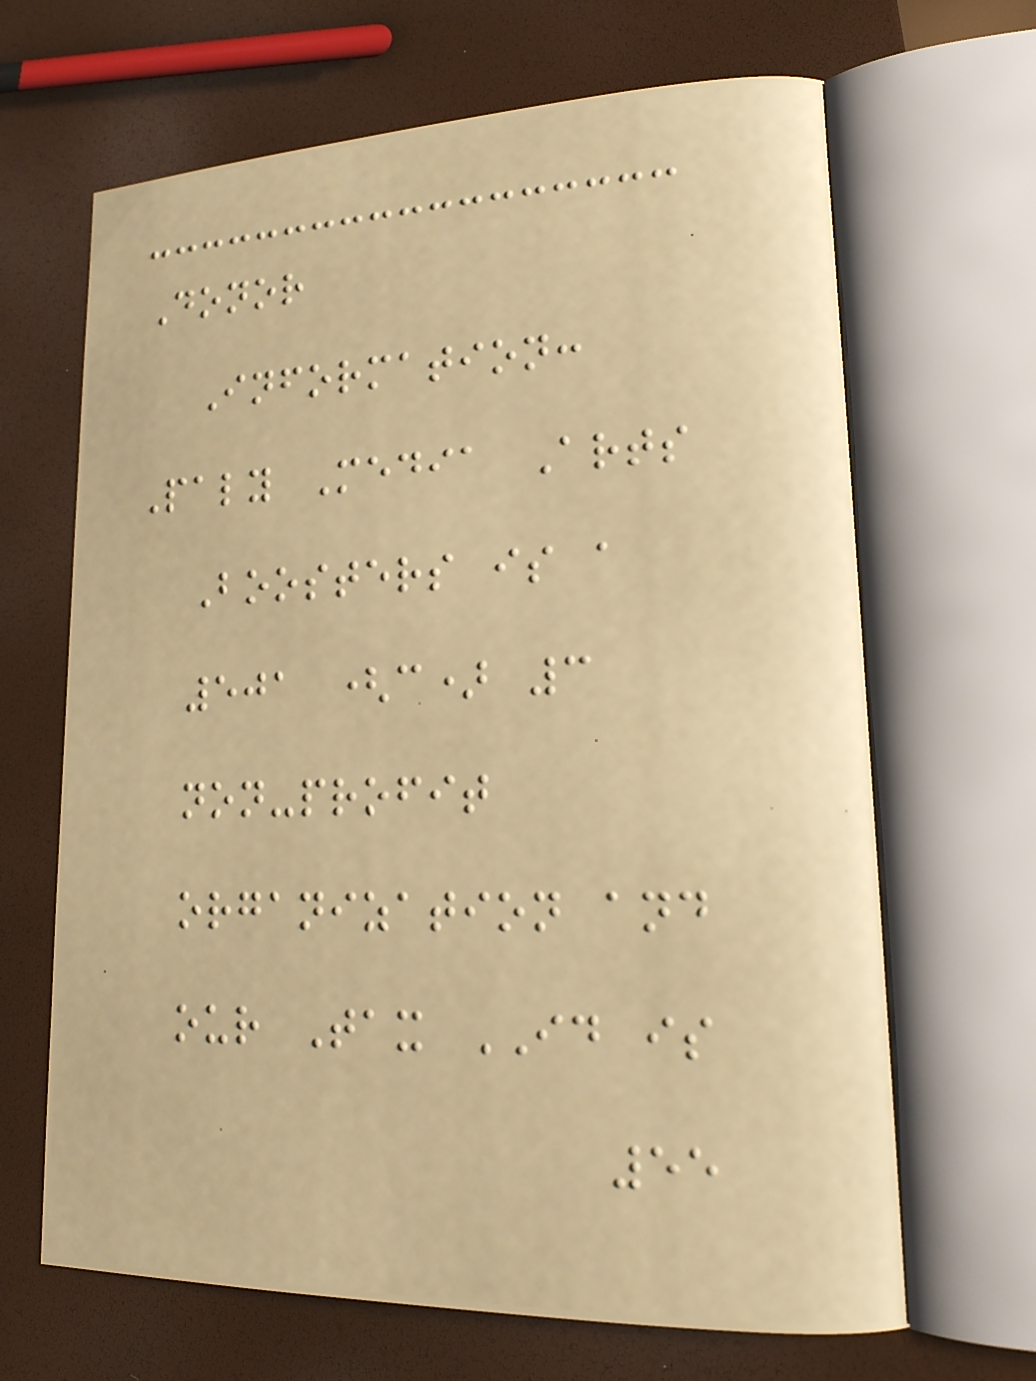Donor
Information:
Paly Media Arts
Boosters is a
501 (c) 3
non-profit
organization and
our Tax ID is
55
